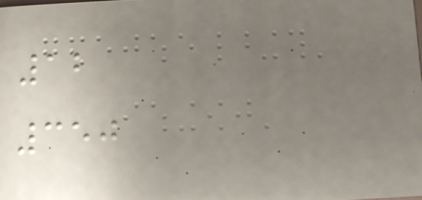12
350
